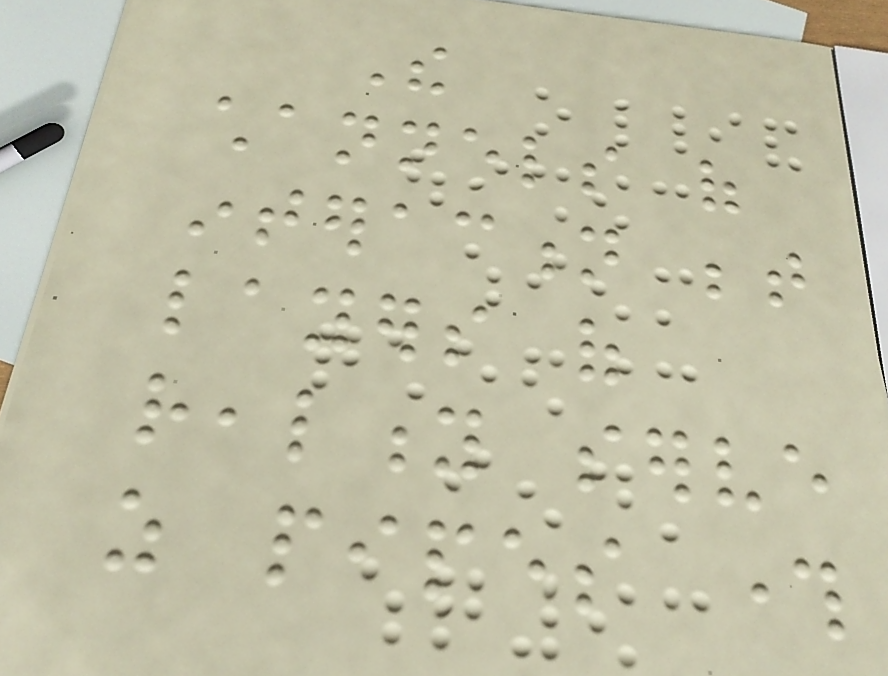The
channels of
interaction between
layers of
reality serve
as pipes through
